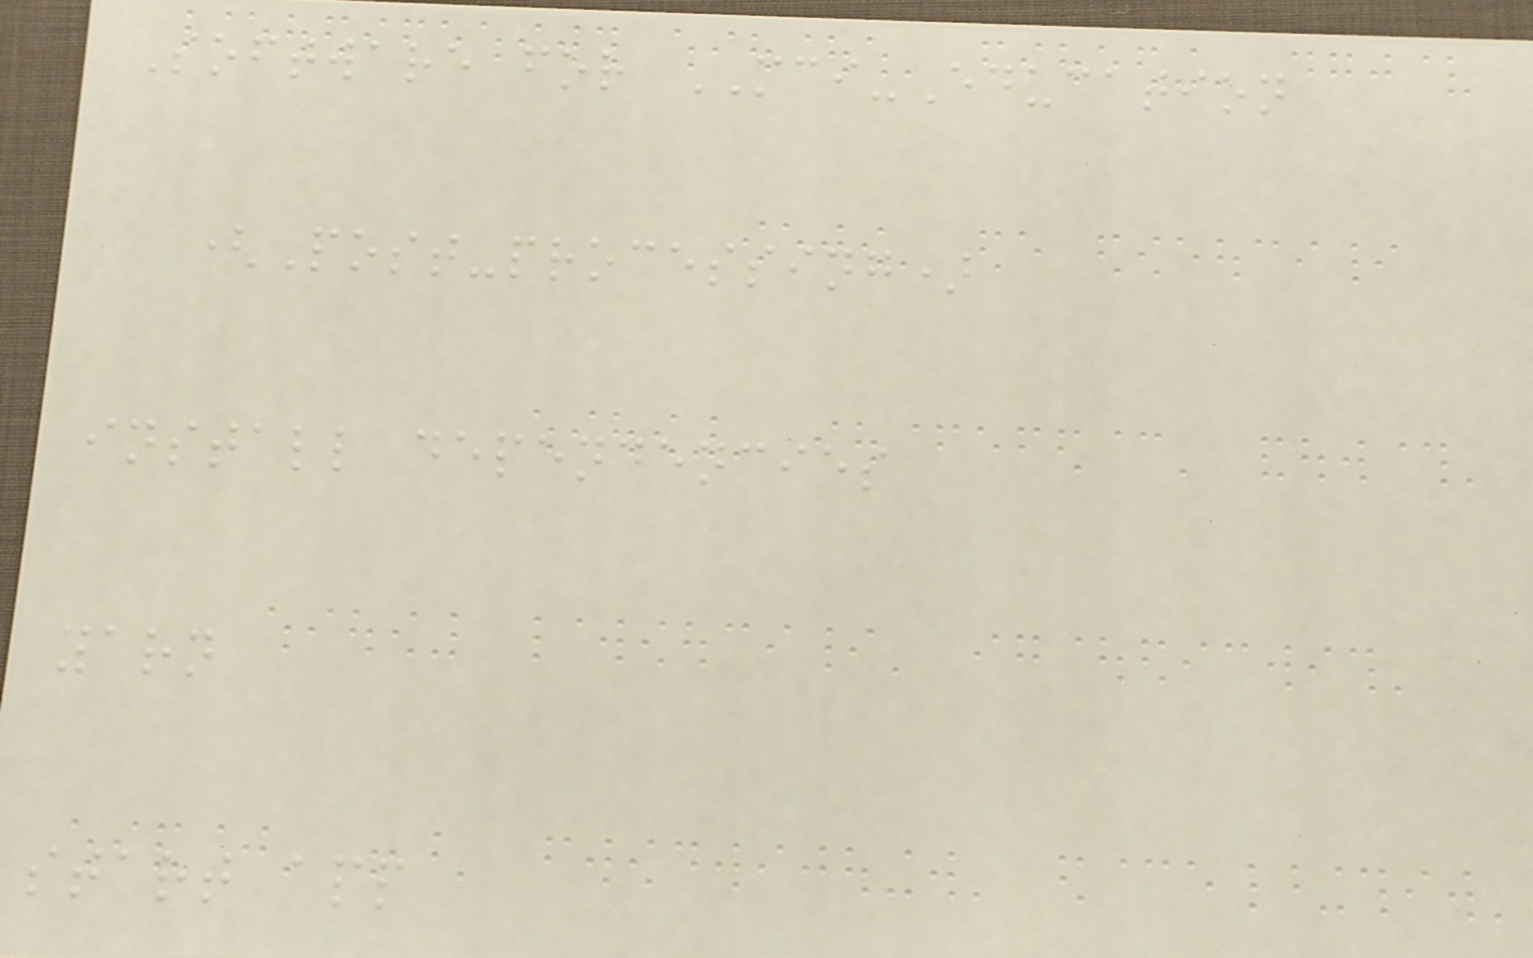Software for MCI-Education
(Post-processing)
install dependencies
yarn
start app
